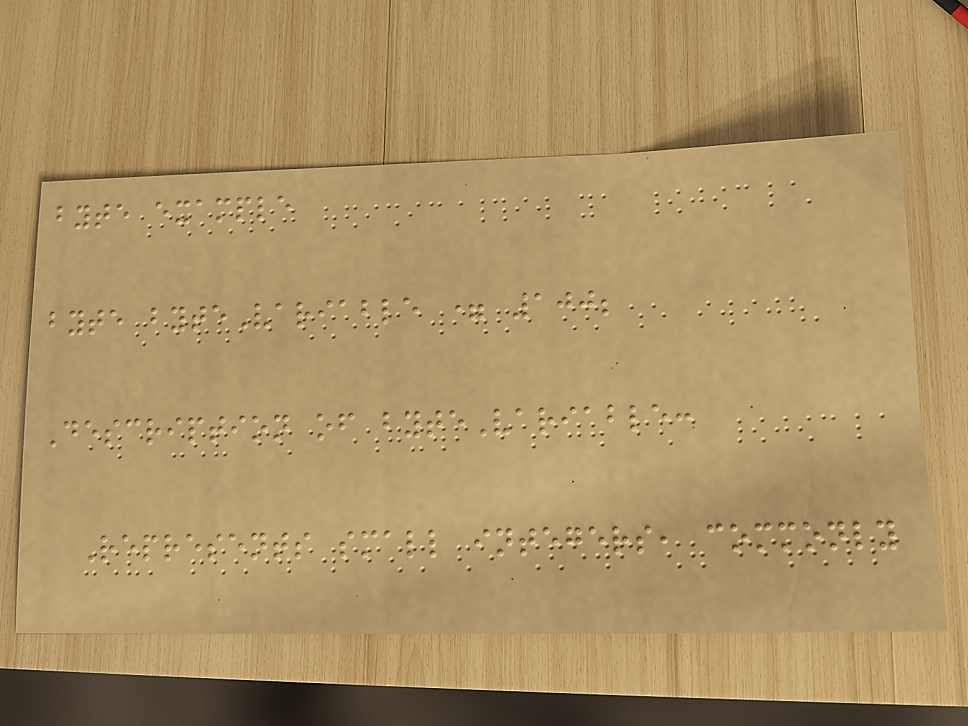byte example
byte byteVariable = 100;
Description of byteVariable:
Represents small integers, commonly
